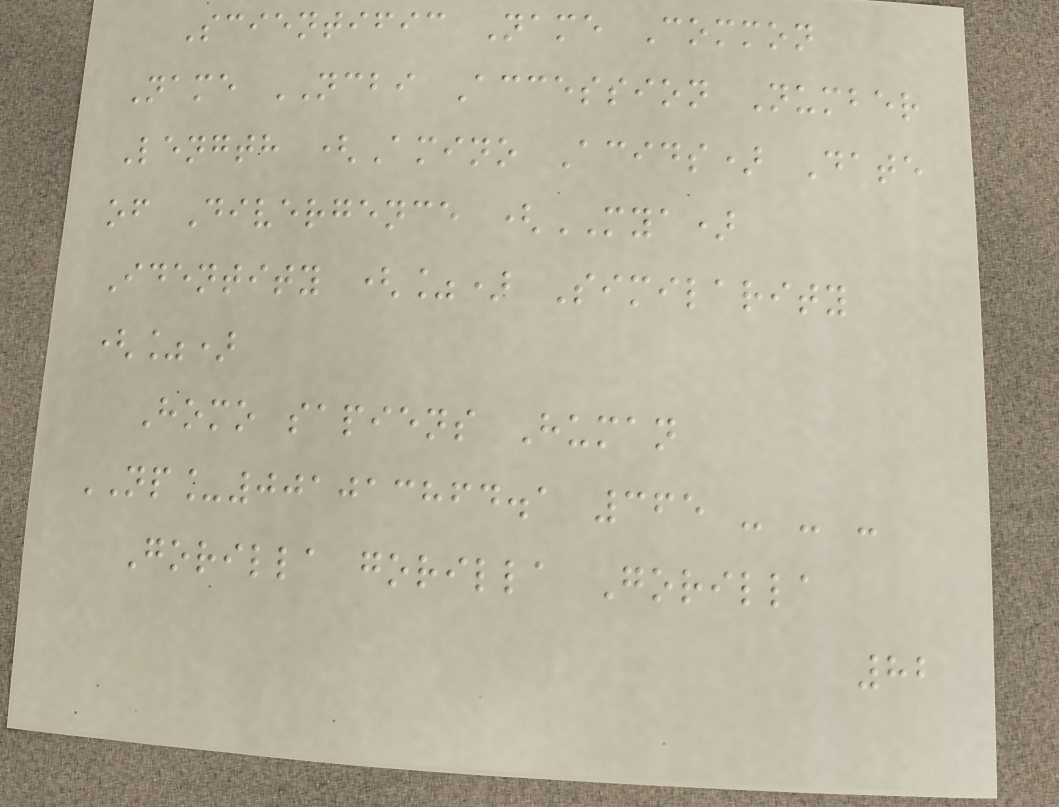Scientific Name Common
Name NCBI Accession Number
Length (Amino Acids) Date
of Divergence (MYA)
Identity (%) Similarity
(%)
Homo sapiens Human
NP_001013864.1 365 - - -
Gorilla gorilla Gorilla
82
